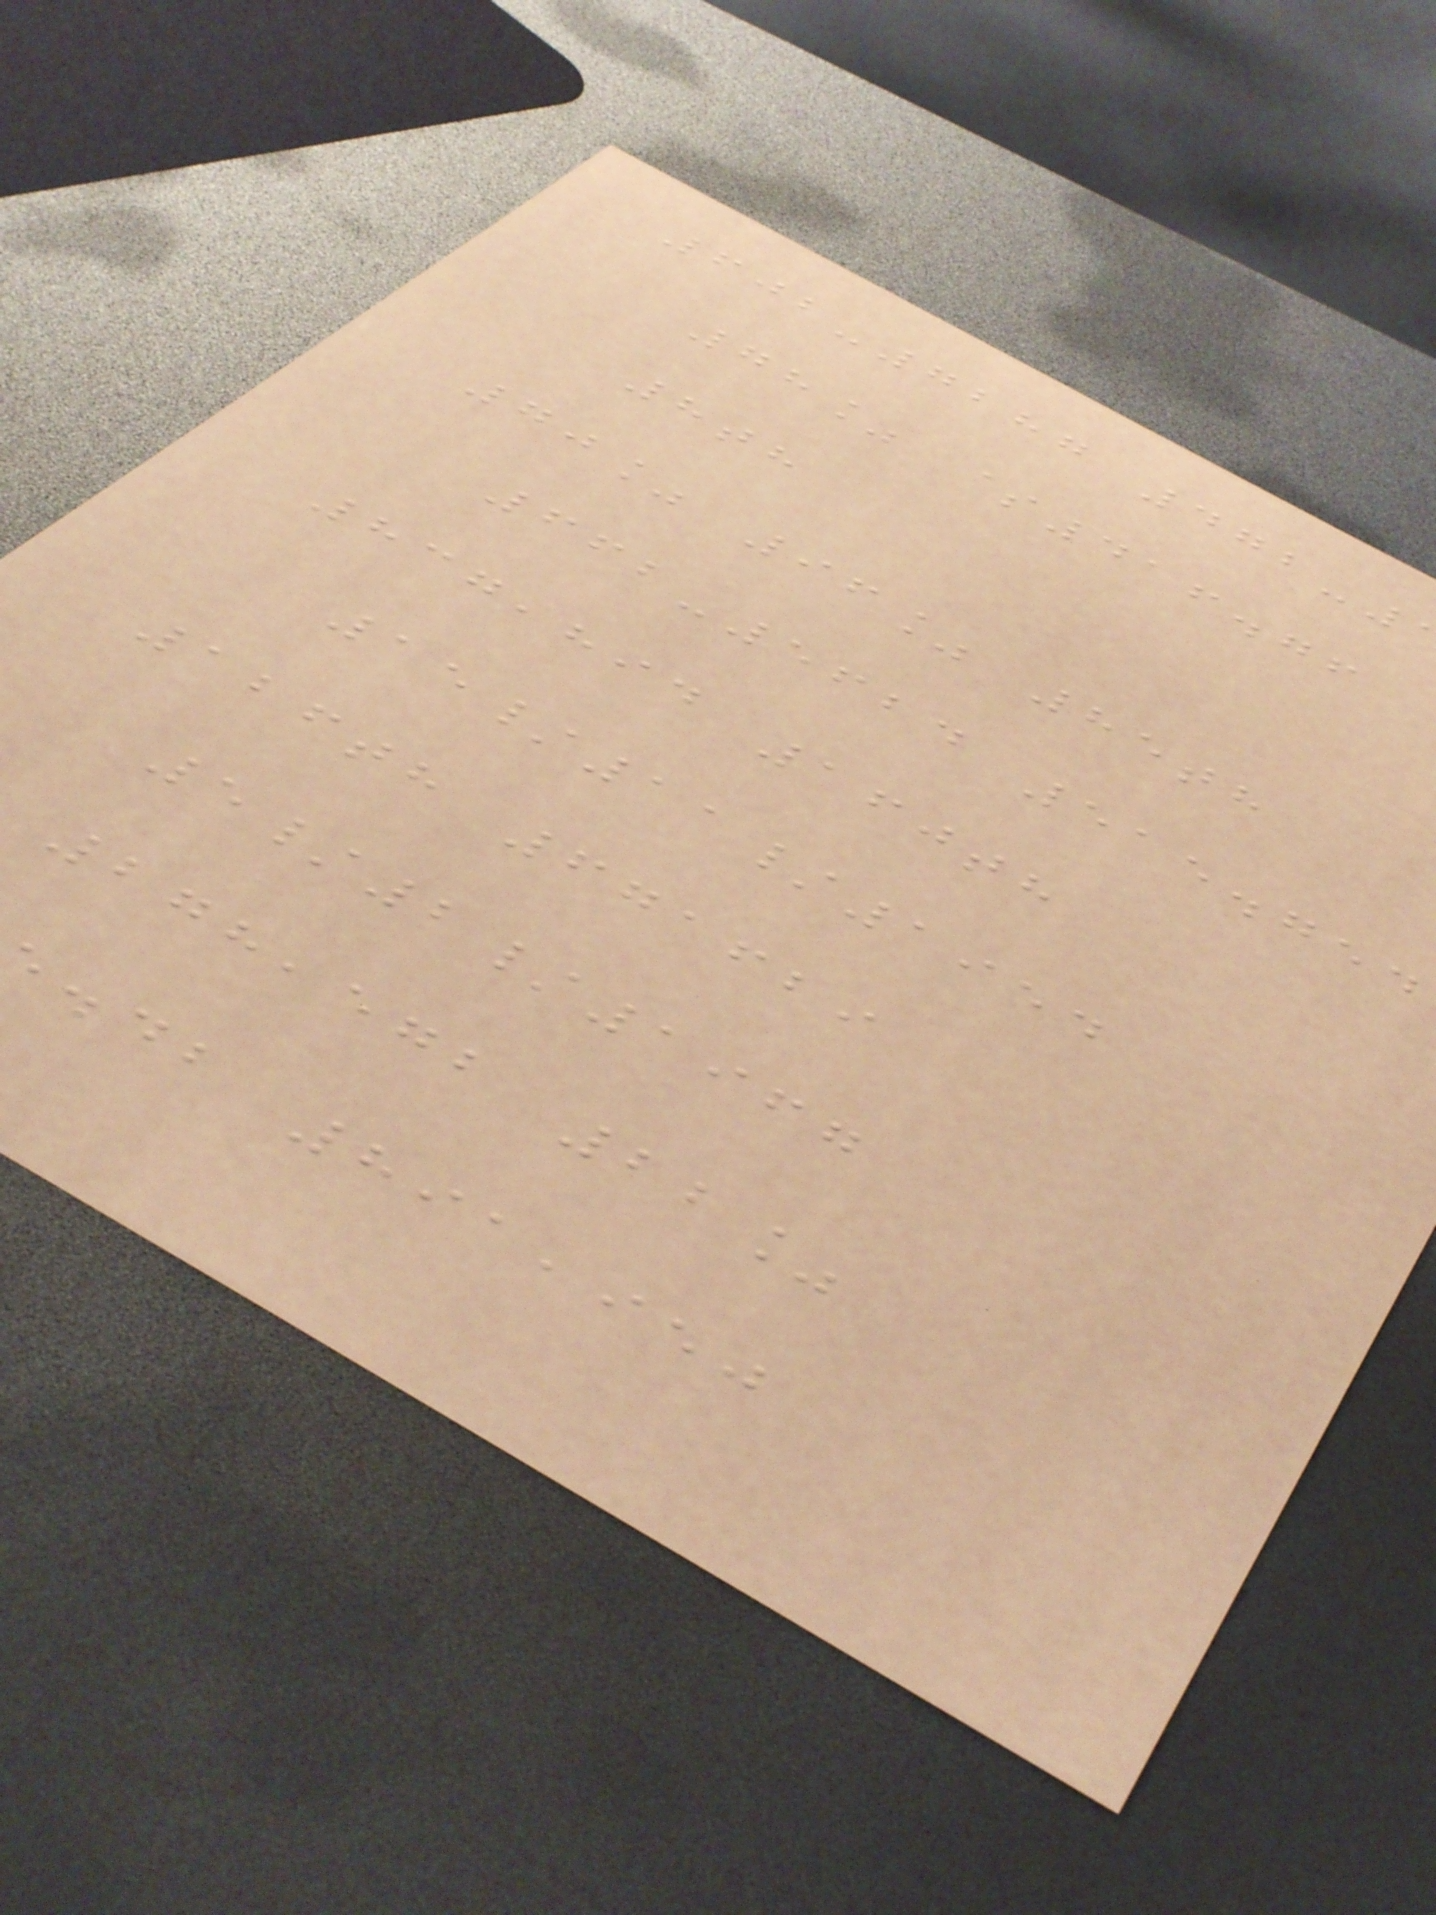602-7287 472-
78% $416.76
8th
70% 96% 85th
662-5624 515.754
837,894 160th
15/11/1954
126th 671629
5/2/1967
278,572 22%
.db 891,950
